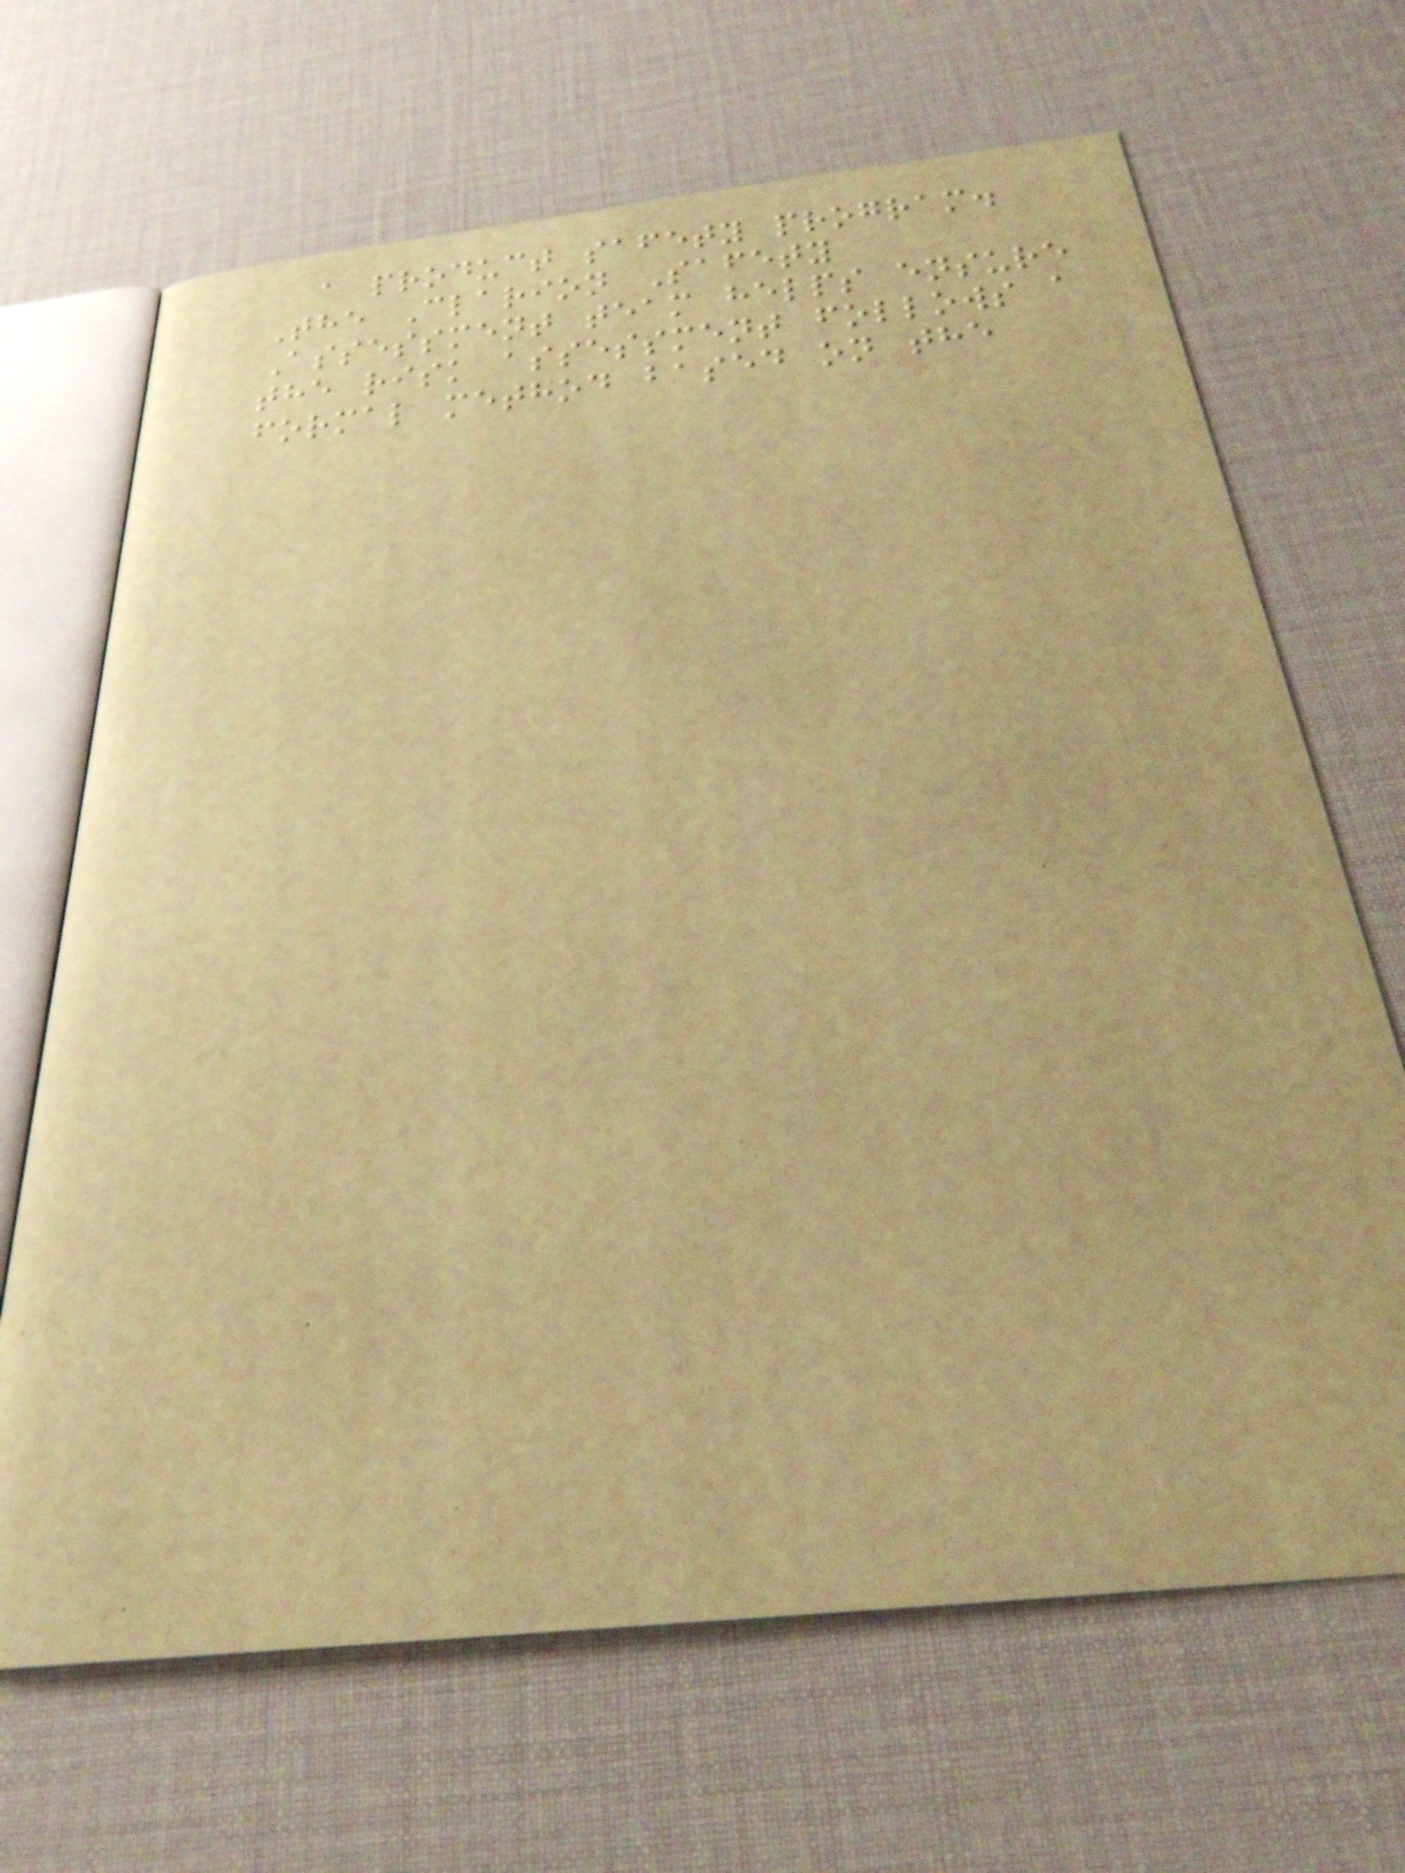a product safety program.
The Clarion Safety
Assessment team helps ensure
the risk assessment follows a
formal method based on the
